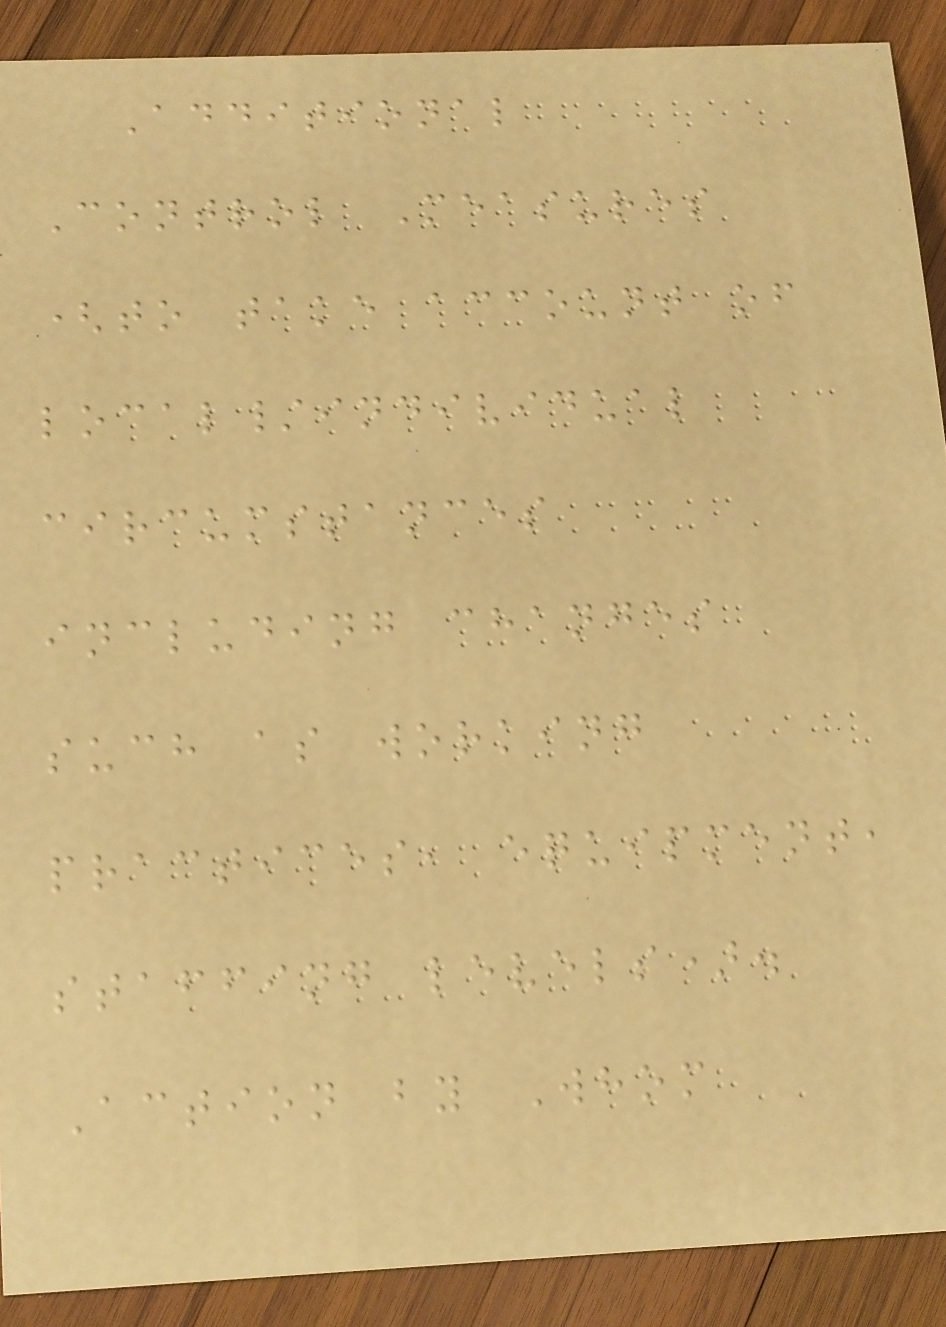Additional
Control Measures
(to take account of
local/individual
circumstances
including changes
such as working
practices, equipment,
staffing levels).
Action by Whom
